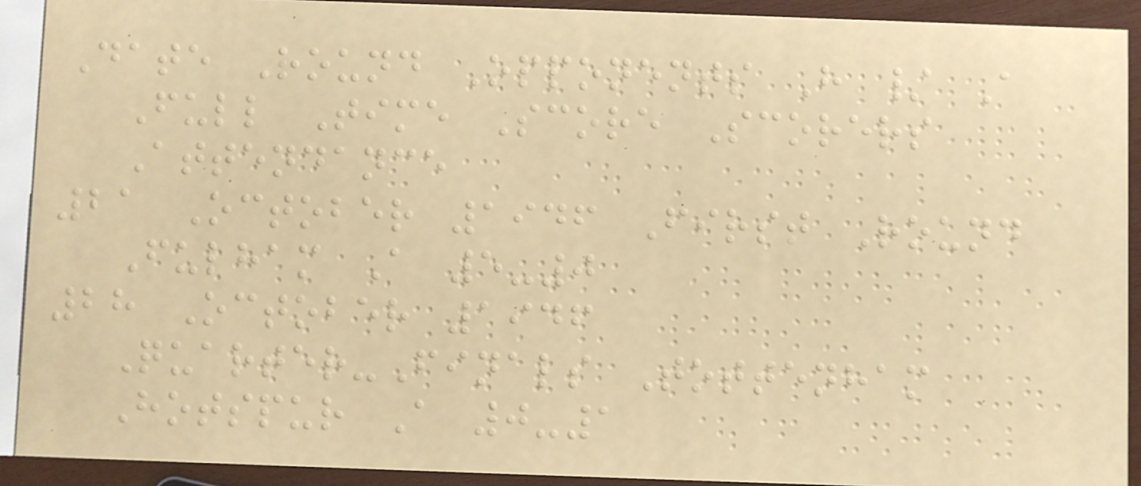Date Round Opponents H / A
Full Time Score Scorers
Attendance
21 October 1946 First Round
Fulham A 5-0
28 October 1946
Quarter-Finals Tottenham
Hotspur A 0-1
